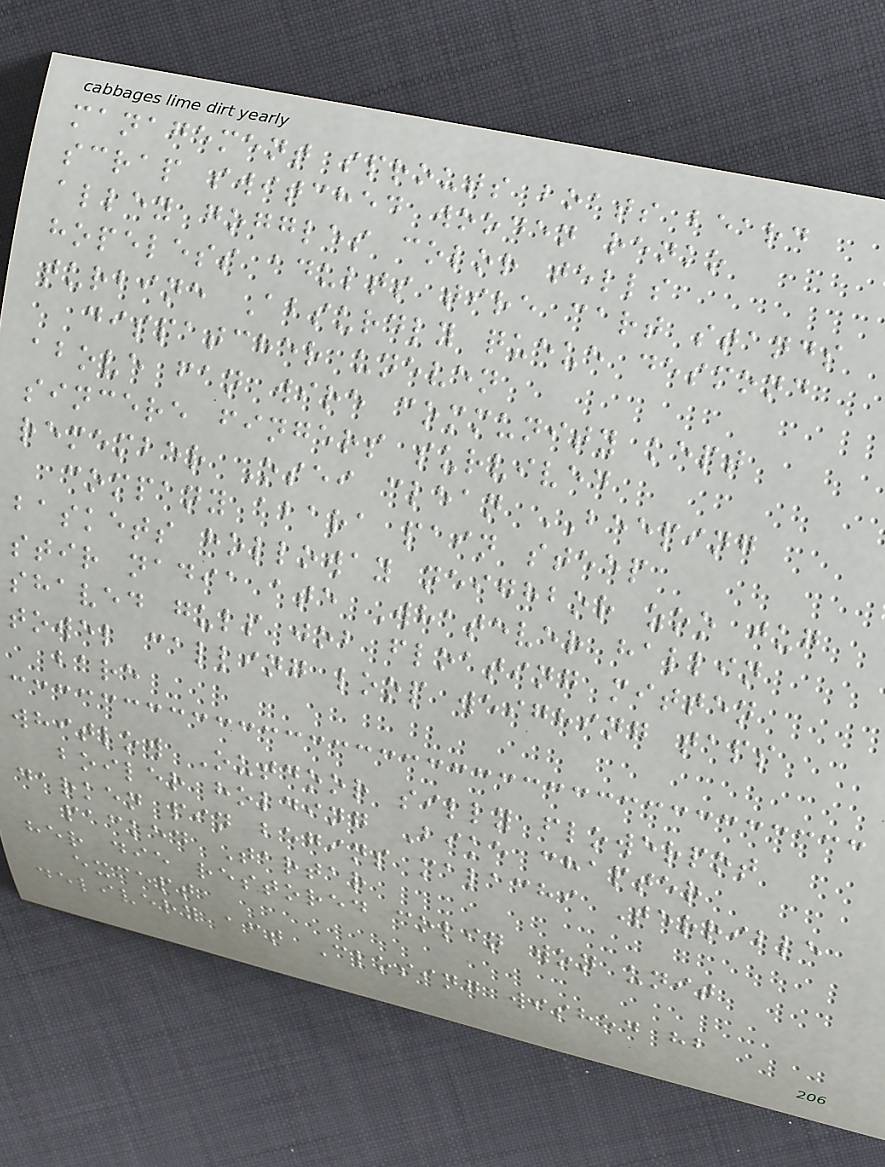management sprouts boats beard
scrap switched wooden renko
alley goggles color tells
hopeless adults tire cart stands
turbine Absurdly queue desmond
dispatcher uneven
above fan wire community kept
sincere fingers survived
remember Osei clean BEEPING
company abara pain steep
baskets holloway neighbor zoo jug
stir nadia ate Whatever hallin
shaved gulp job floating mitten
towel calling loop weighing taps
bare
whitlow Outdoor silly flowerpot
boiler holding Bike chapter
darken pin begins malachi Terrible
packed Tartar
her die restored colin won unit
except
delivery act Closing wished hb
